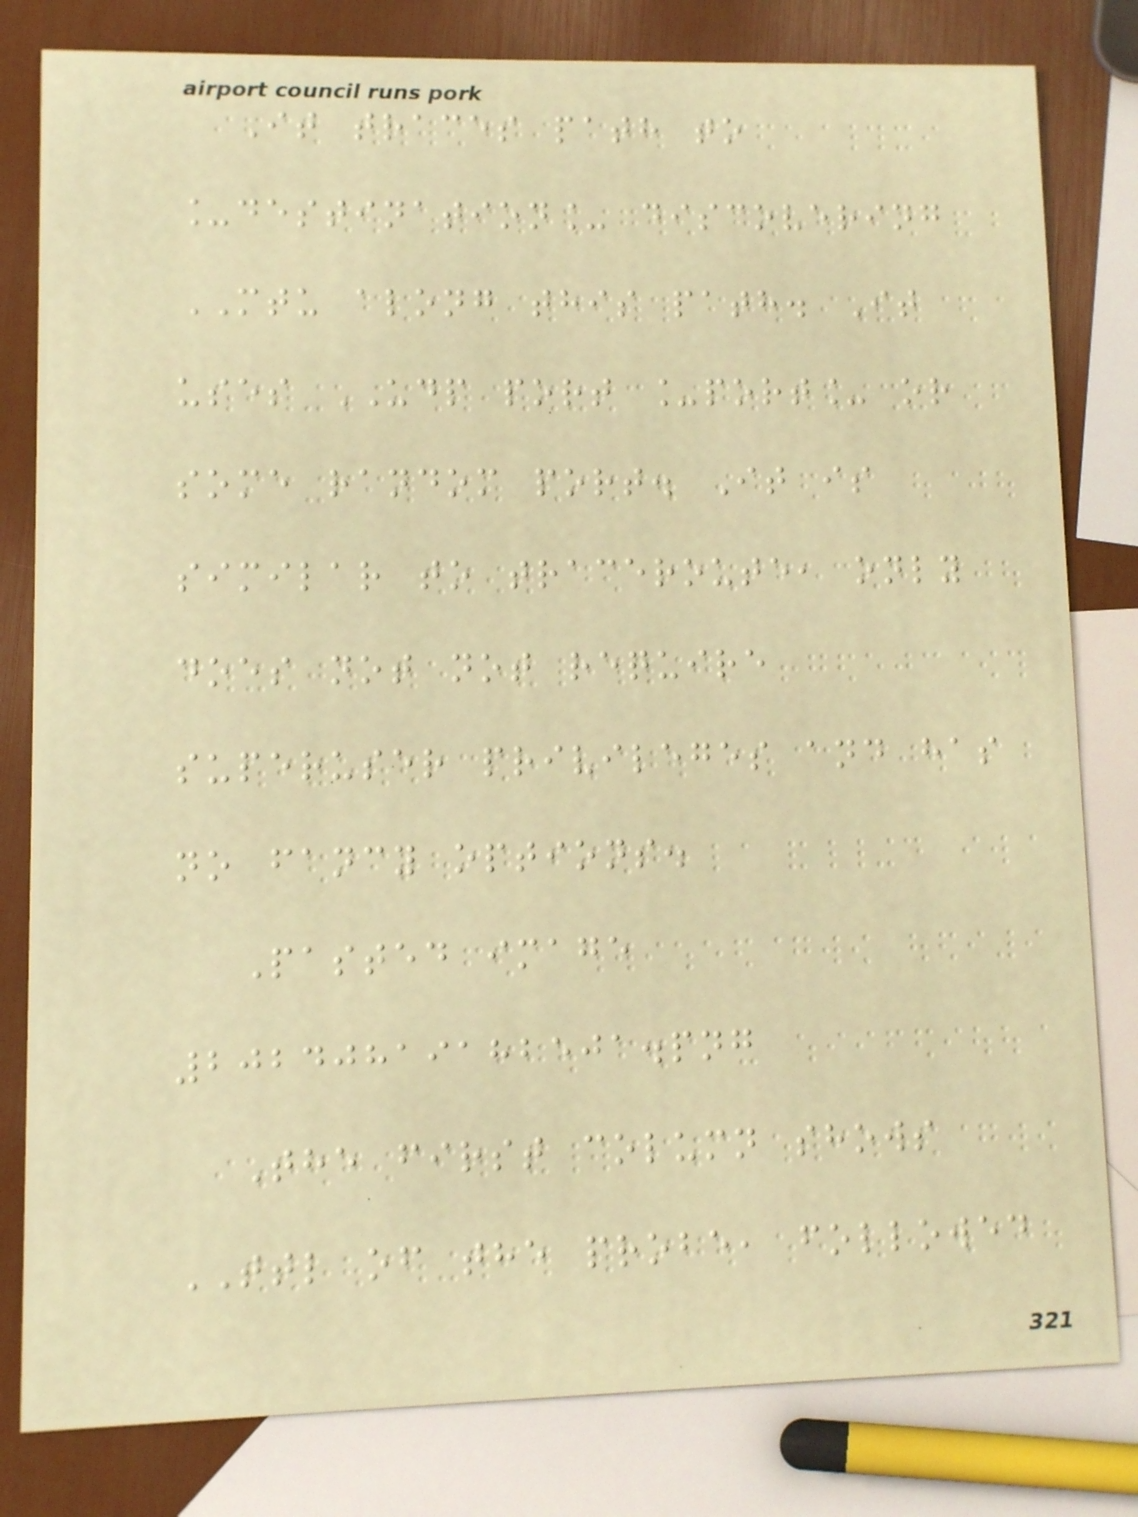It traces path to
_destination_ discovering
MTU along this path. It
uses UDP port _port_ or
some random port. It is
similar to traceroute, only
does not not require
superuser privileges and has
no fancy options.
Pasted image
20240819182501.png
The first column shows
TTL of the probe, followed
